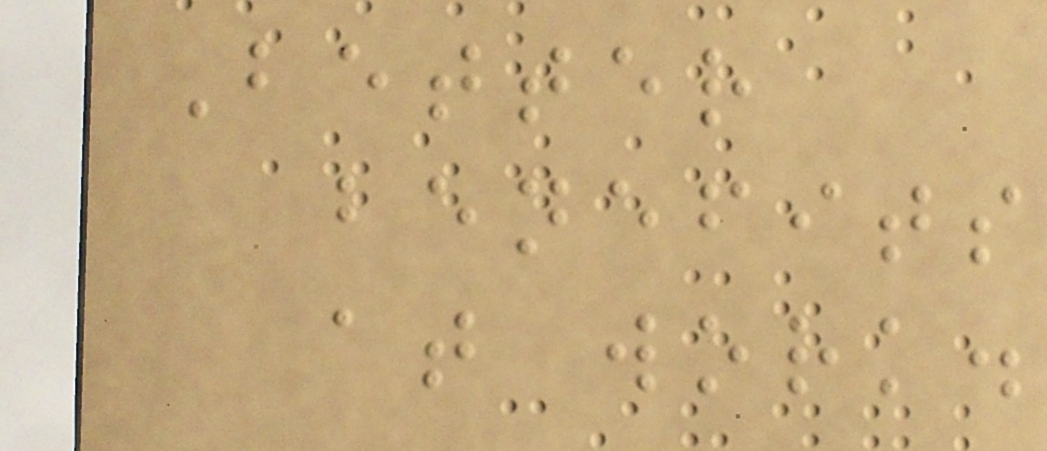Better
benefits
at work.
